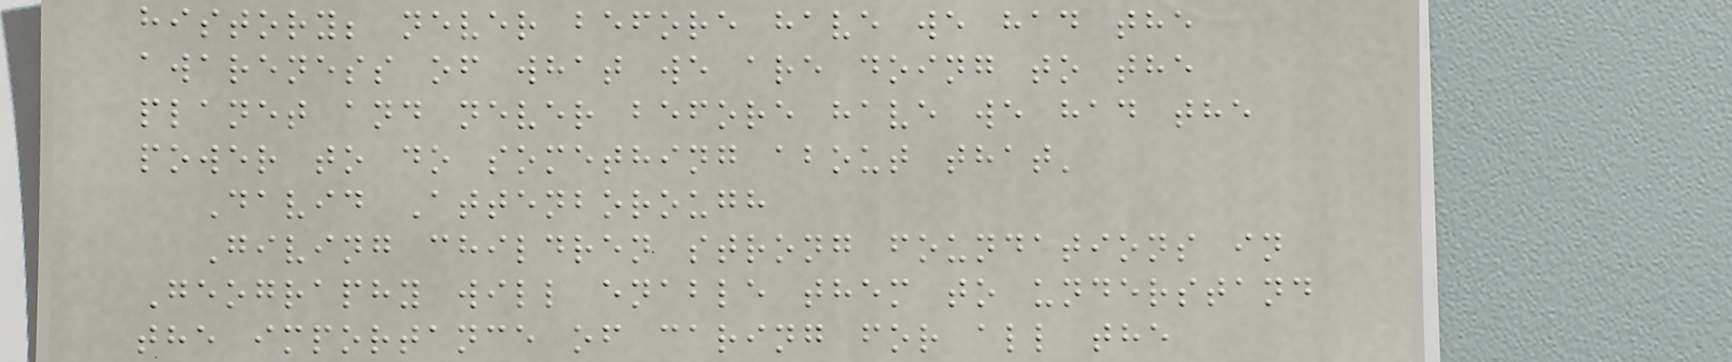history; never before have we had the
awareness of what we are doing to the
planet and never before have we had the
power to do something about that'
David Attenborough
Giving children strong foundations in
Geography will enable them to understand
the importance of caring for all the
